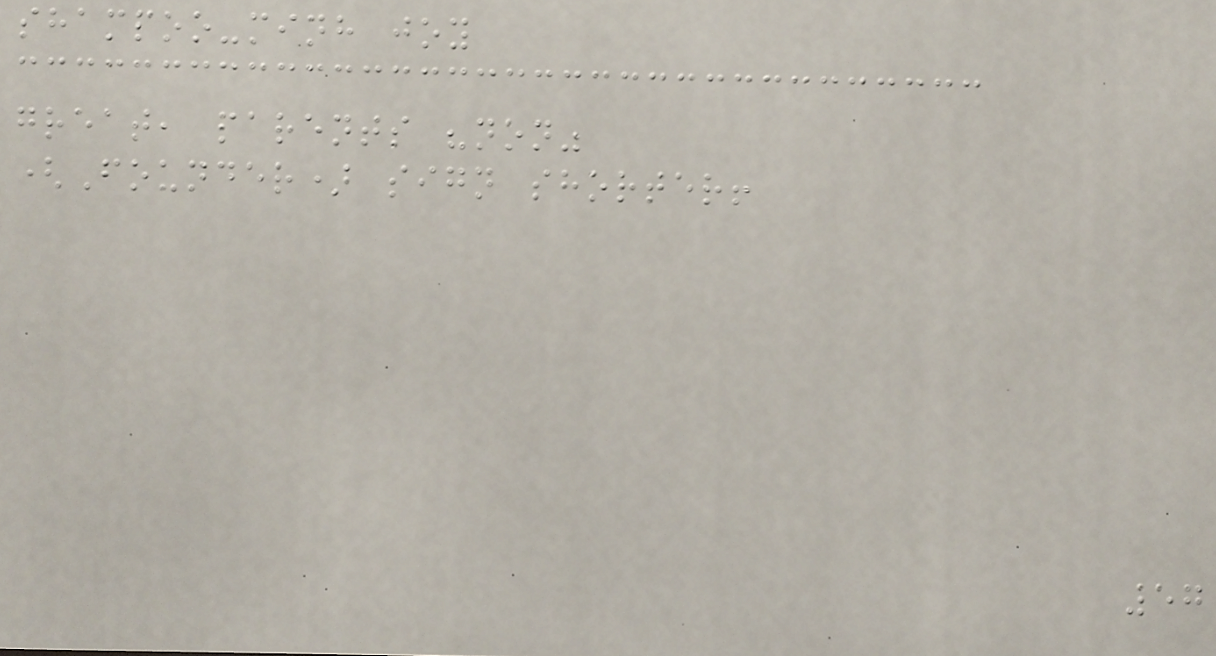shampoo-minh joy
great, parents "non"
(Founder) sign shorter!
57
